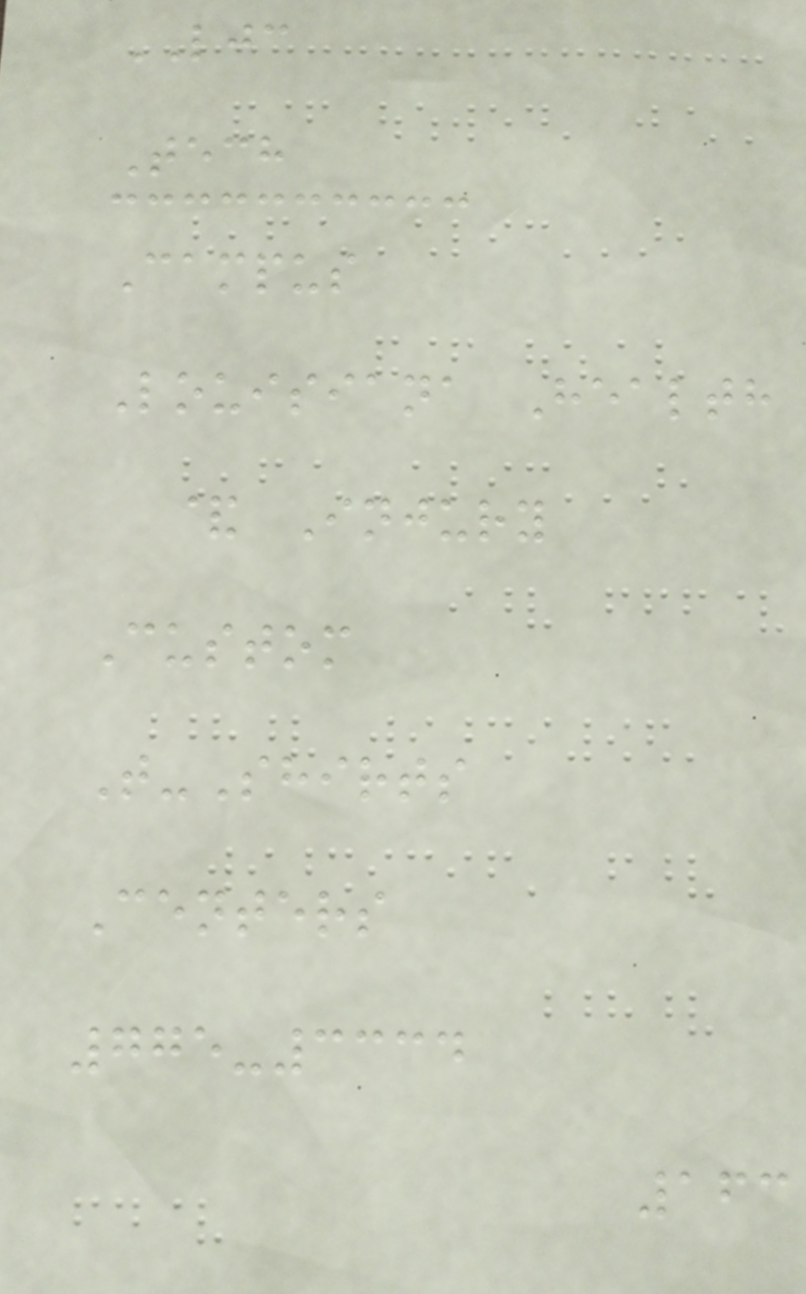LJC
Tech
Campus
Louisiana Health
& Injury
Custom
T-Shirts
Centers
775-3334
163
